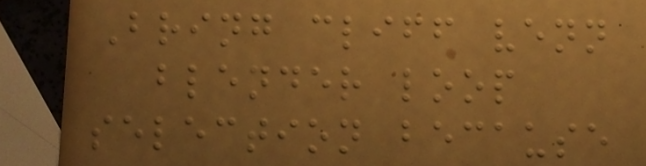Bring cliff venn
blender loop
selection because
